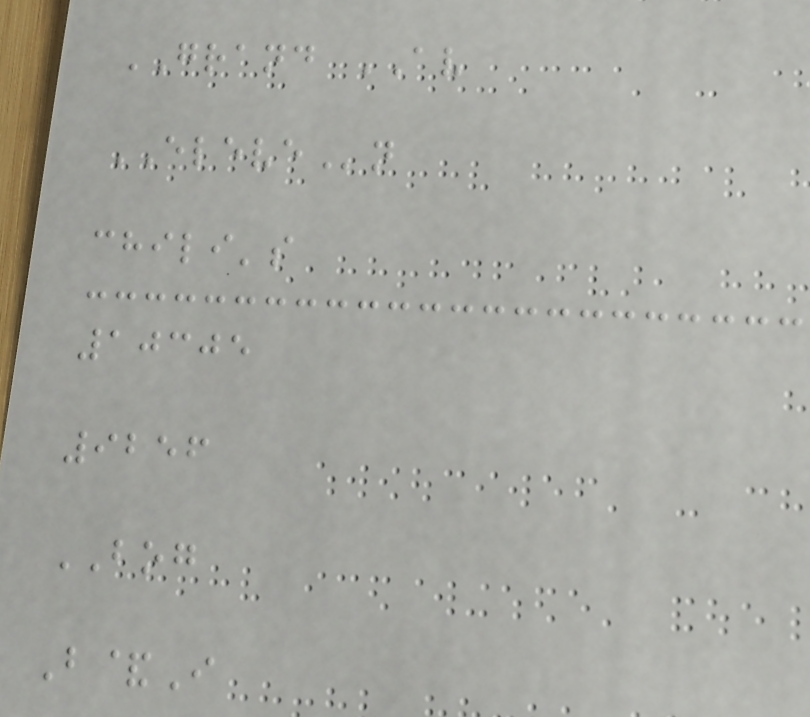GRAND AV
ELEVEn
chili's
10305
9256
BOG
B&I
